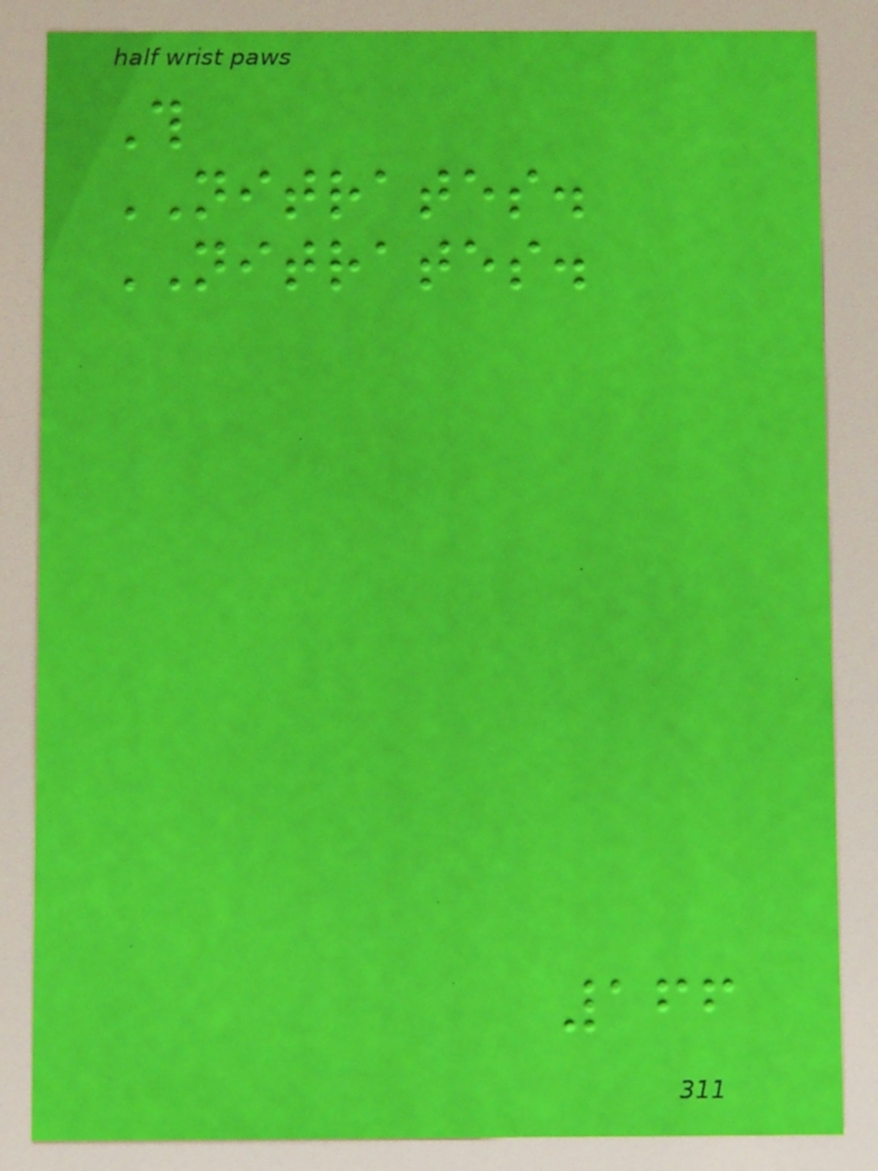This
NITRATES.
NITRATES.
166
